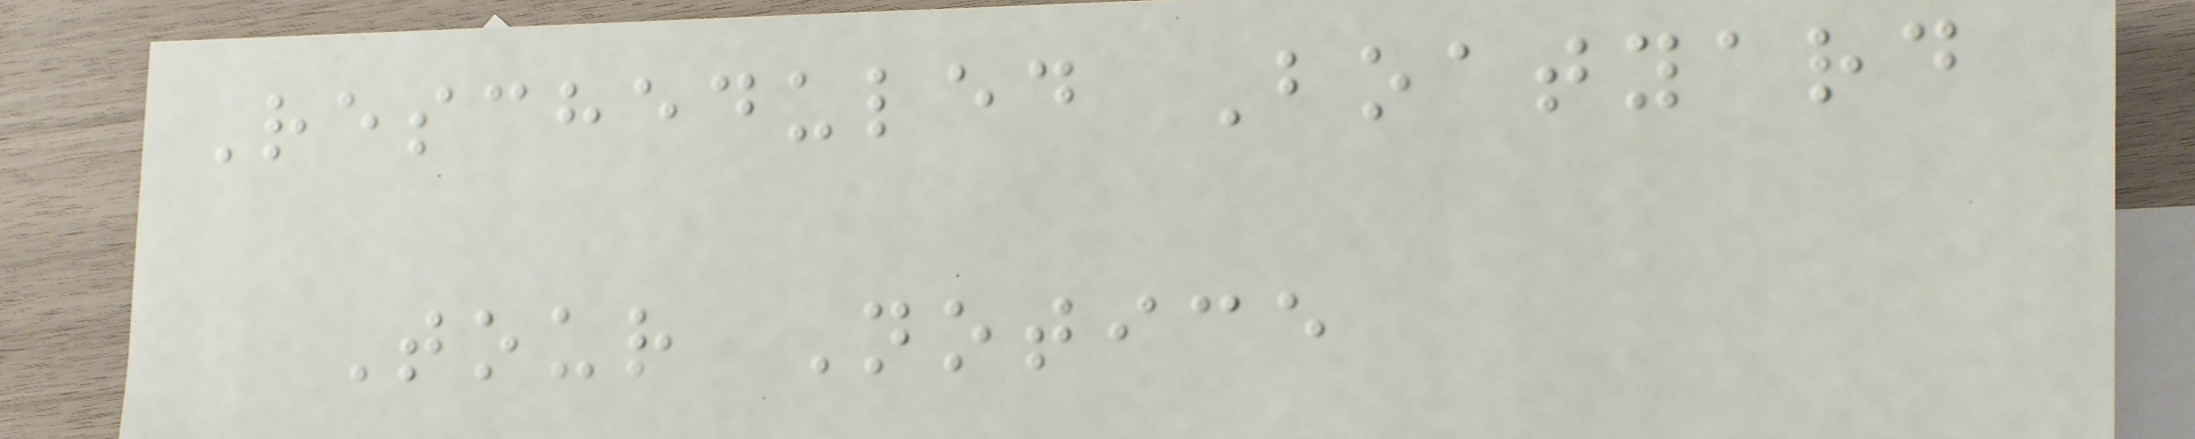Rescheduled Boatyard
Tour Notice
